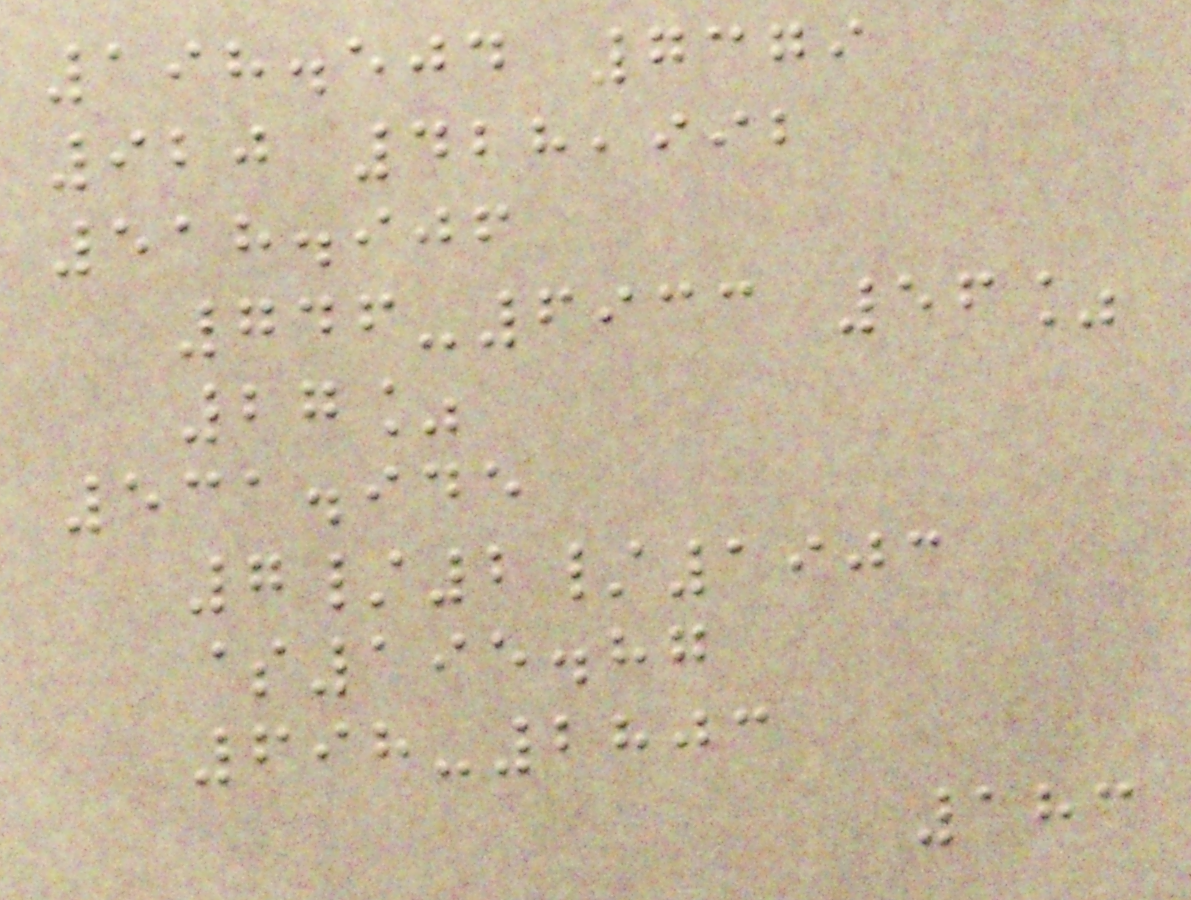198.504 7379
920 428,992
518.906
746-6933 56%
27%
531.945
7/2/1903
$195.87
698-2803
183
